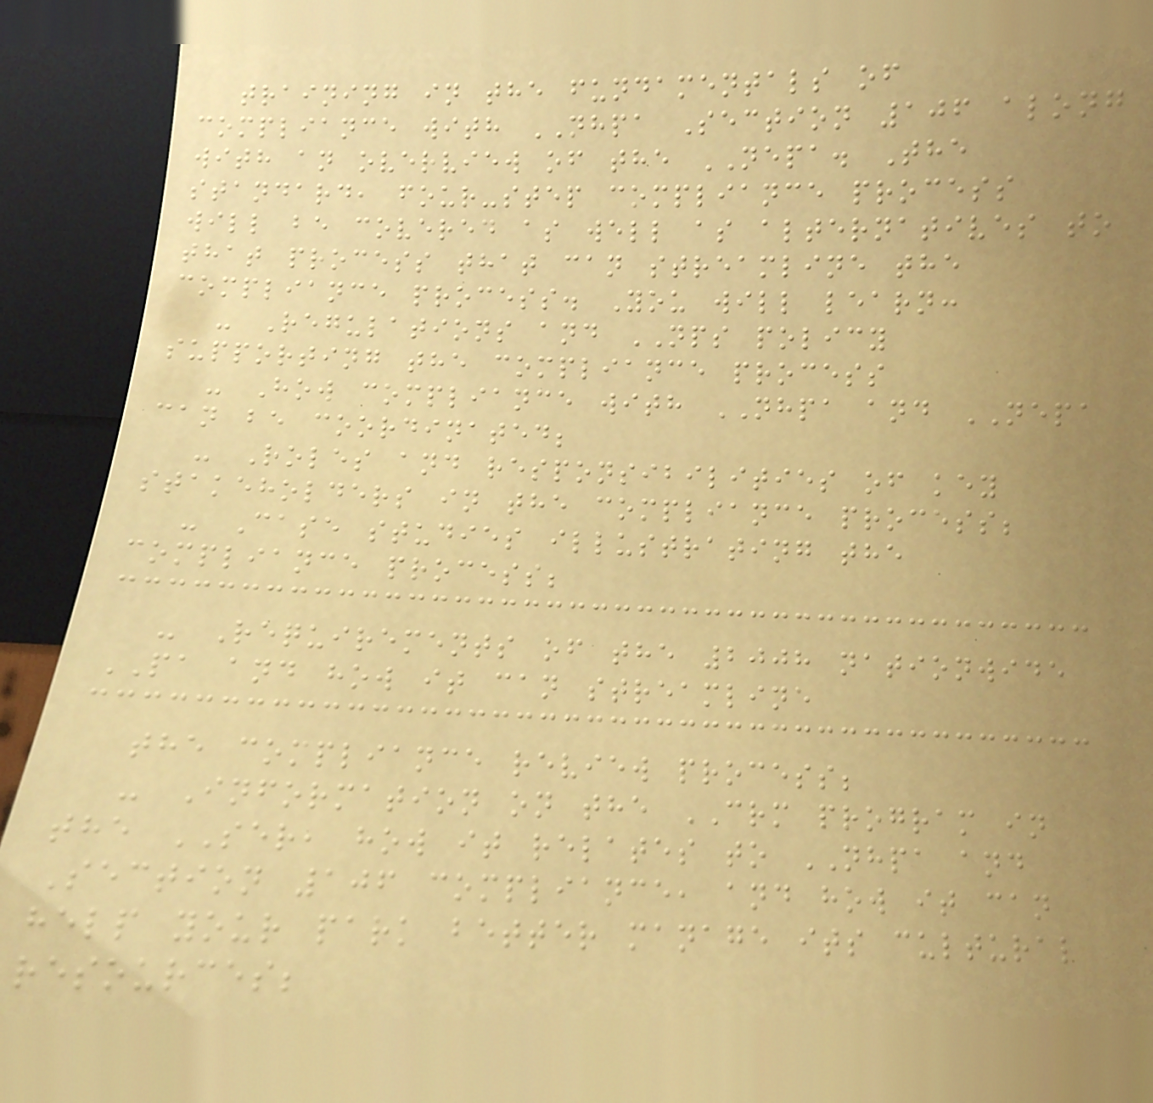training in the fundamentals of
compliance with NHPA Section 106 along
with an overview of the NEPA. The
standard, four-step compliance process
will be covered as well as alternatives to
that process that can streamline the
compliance process. You will learn:
- Regulations and NPS policy
supporting the compliance process
- How compliance with NHPA and NEPA
can be coordinated;
- Roles and responsibilities of key
stakeholders in the compliance process;
- Case studies illustrating the
compliance process;
- Requirements of the 2008 nationwide
PA and how it can streamline
the compliance review process;
- Information on the CRM program in
the SER, how it relates to NHPA and
Section 106 compliance, and how it can
help your park better manage its cultural
resources;
